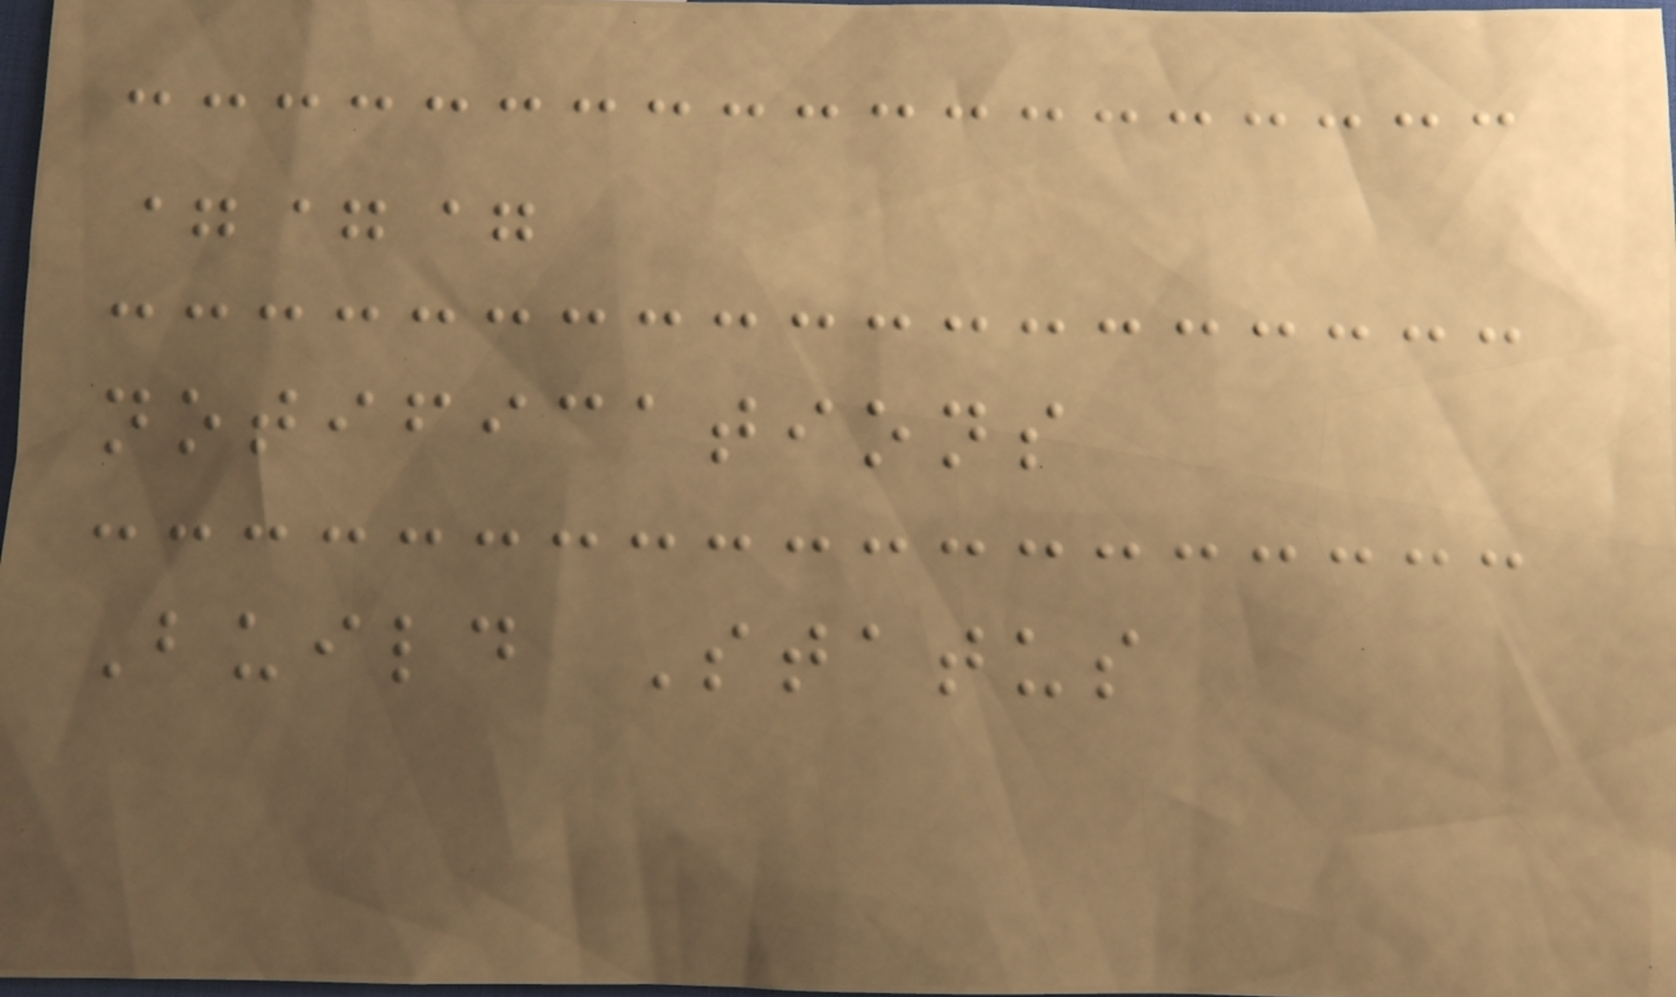===
notifications
Build Status
